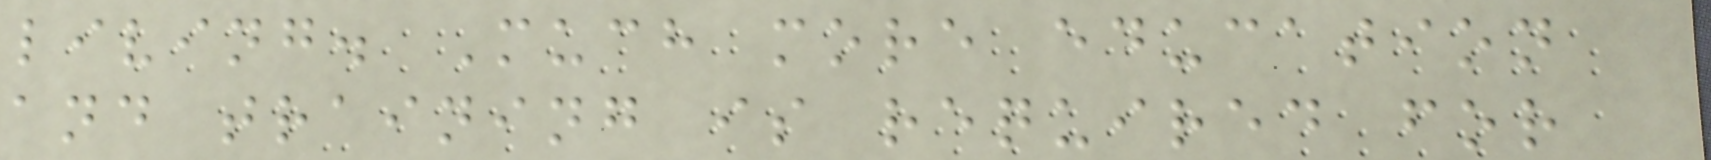living. Much more education
and training is required for
